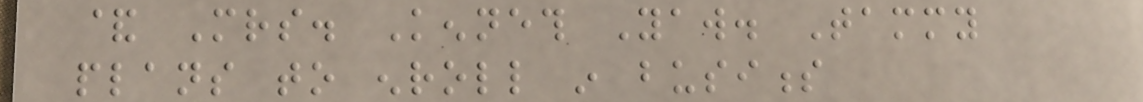& Mrs. Kenneth Yaw. Tammy
plans to enroll in business
